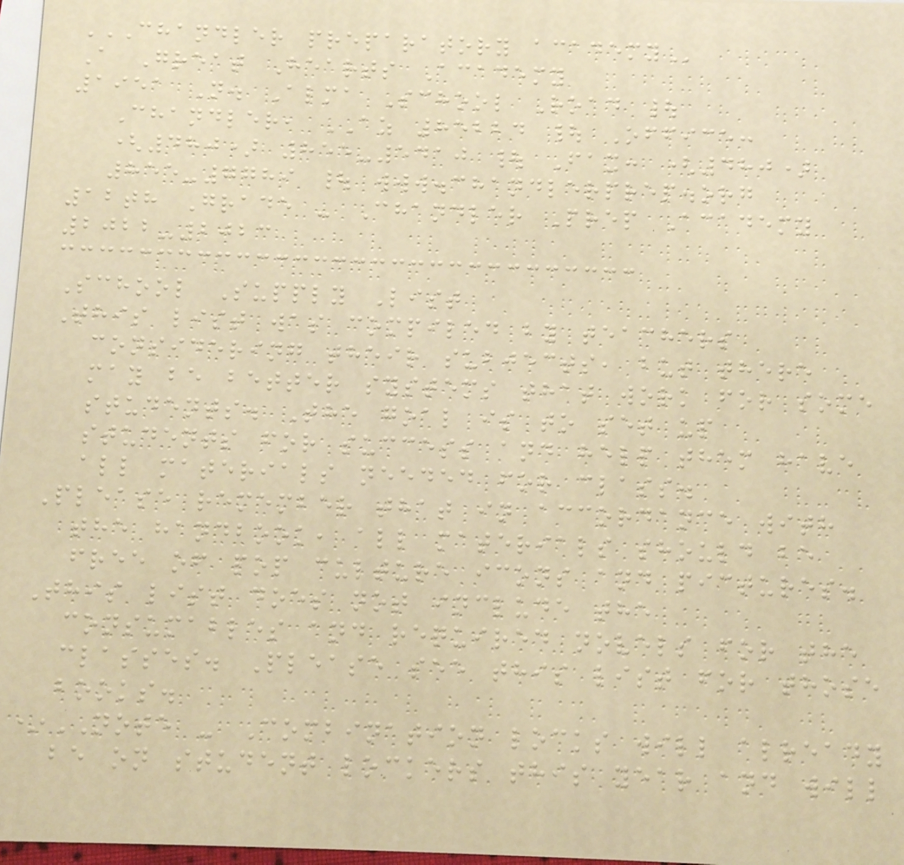CHANDLER PREPARATORY ACADEMY
A Great Hearts Academy
1951 N. Alma School Road |
Chandler, AZ 85224 | Office:
(480) 855-5410 | Fax: (480)
855-7789 | www.chandlerprep.org
12th Grade - Chandler Prep Academy
2022-2023
School Supply List
This list was compiled by teachers
considering their subjects, but there
may be better systems that work for some
students. The goal is to set up
students for success and help them have
all materials needed for class.
Please remember that in accordance with
the handbook, all materials should be
free of pop culture icons and pictures.
This list does not include the
consumables and required novels for the
classes. Please see this list for those
books.
*NOTE - Combination locks will already
be on student lockers this year and will
